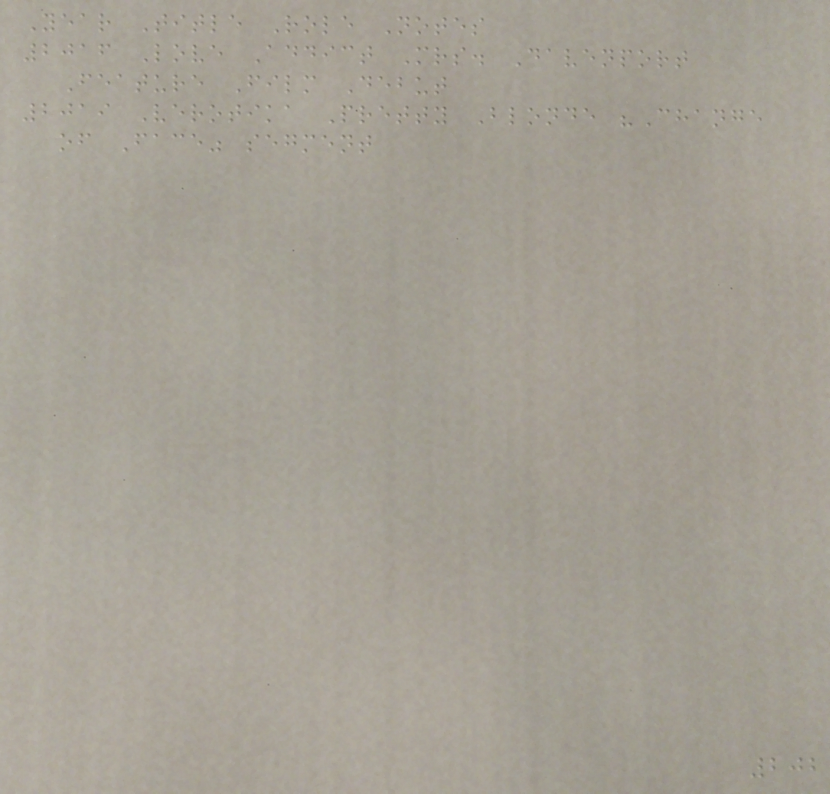Year Title Role Notes
2016 Love Addict Mrs. Davenport
Feature Film Debut
2019 Verotika Pretty Blonde "Change
of Face" segment
202
